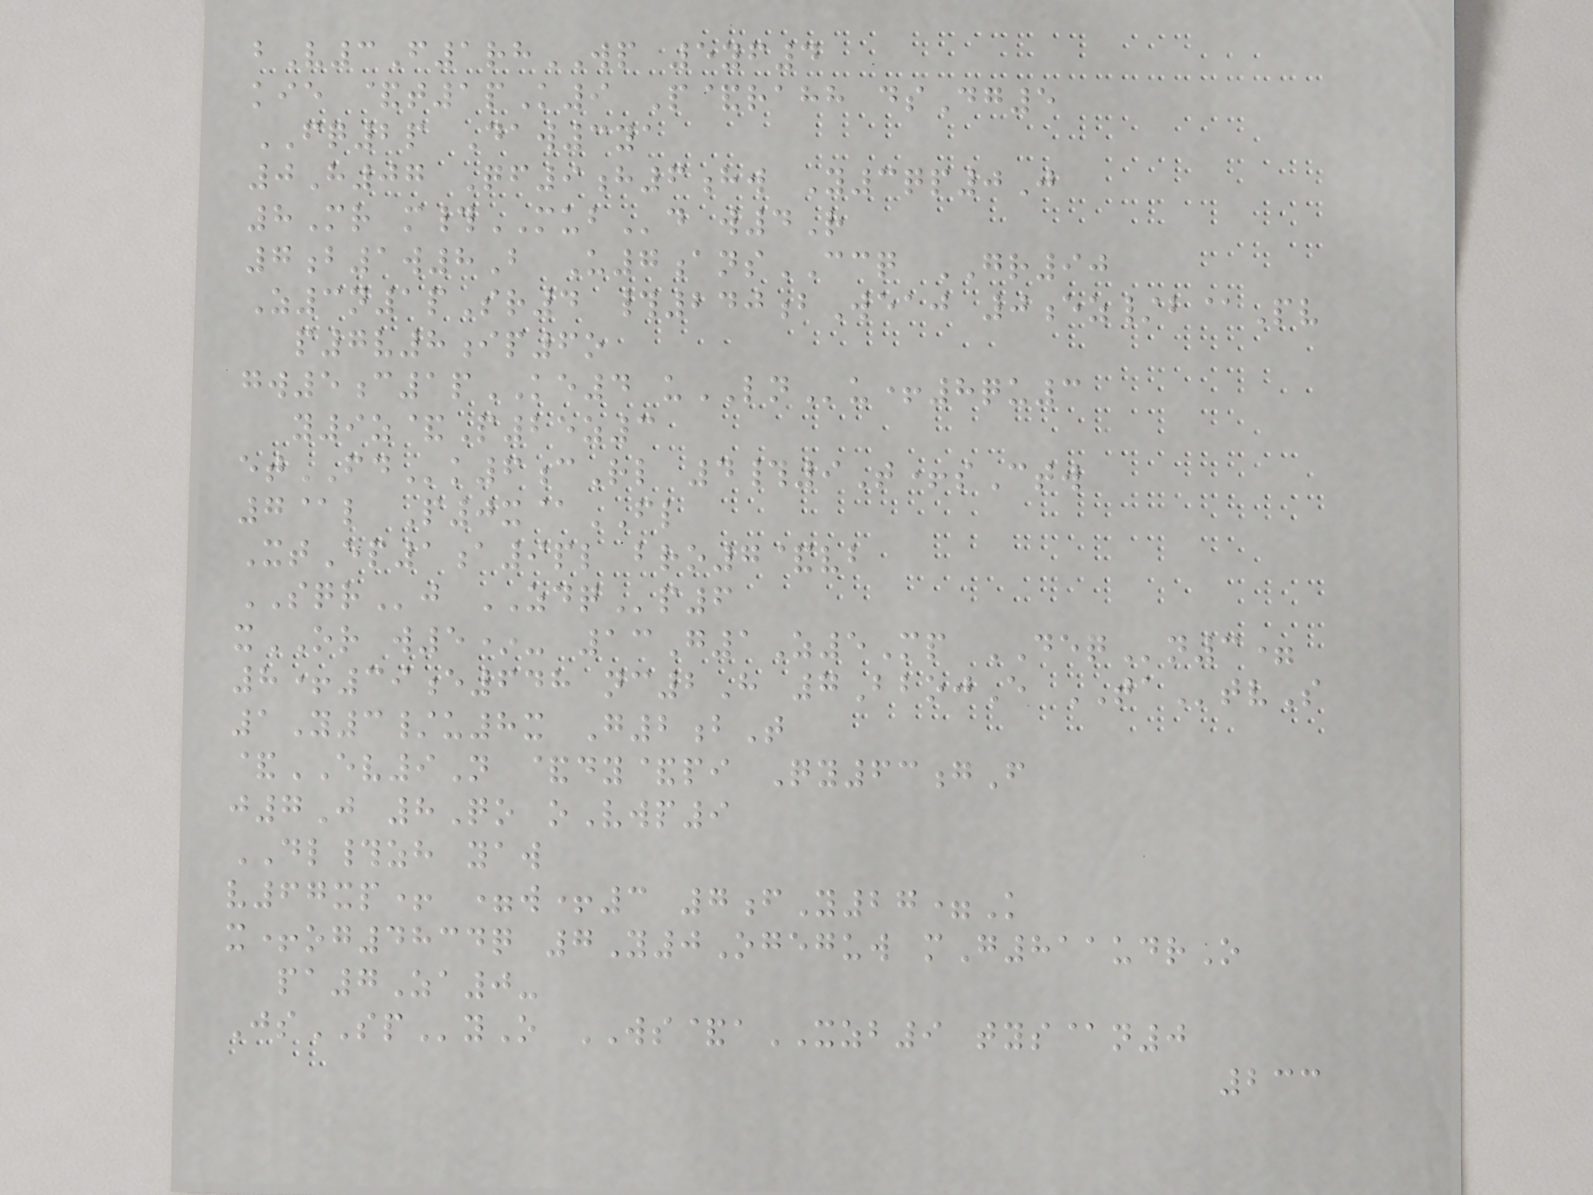bV3F1rhWP 5yf4
kie &t1pK9 P&rahh dsDg5
FQ2p Daw3ya
0H07 Qf9h6hw Y3qp0J
8Mr m#MUBd w4R
7b1w8B U7ansCCQ GR90
Z3n1pSr4 #240bWeaj 0ez/b@Pv
p7v8ip6o
gw5c1pKE4 uLNu+8qu3
y9z&P25z3
etFDk6cRl 4#9T+sCtw
7@l P0x@FL
XtEp1a9pl bro7&vb
SQRj ZDQp6
xOR w5*- 13G1Z5Mp DEQn3=
8+39e648 nc2H 7BbojE TAtvS
1Y3/u8x G2bT
&EV9N &dy&pi Qy63gF
j7J 8Qo oVwp9
DL#zh yaw
v67xp+ =w+3 7fY27=K
x+og4834q 7Y0Ogeguw mG811udrO
pa7Za0-
JsSPyO WS&aXZB9 tys@n0
233
